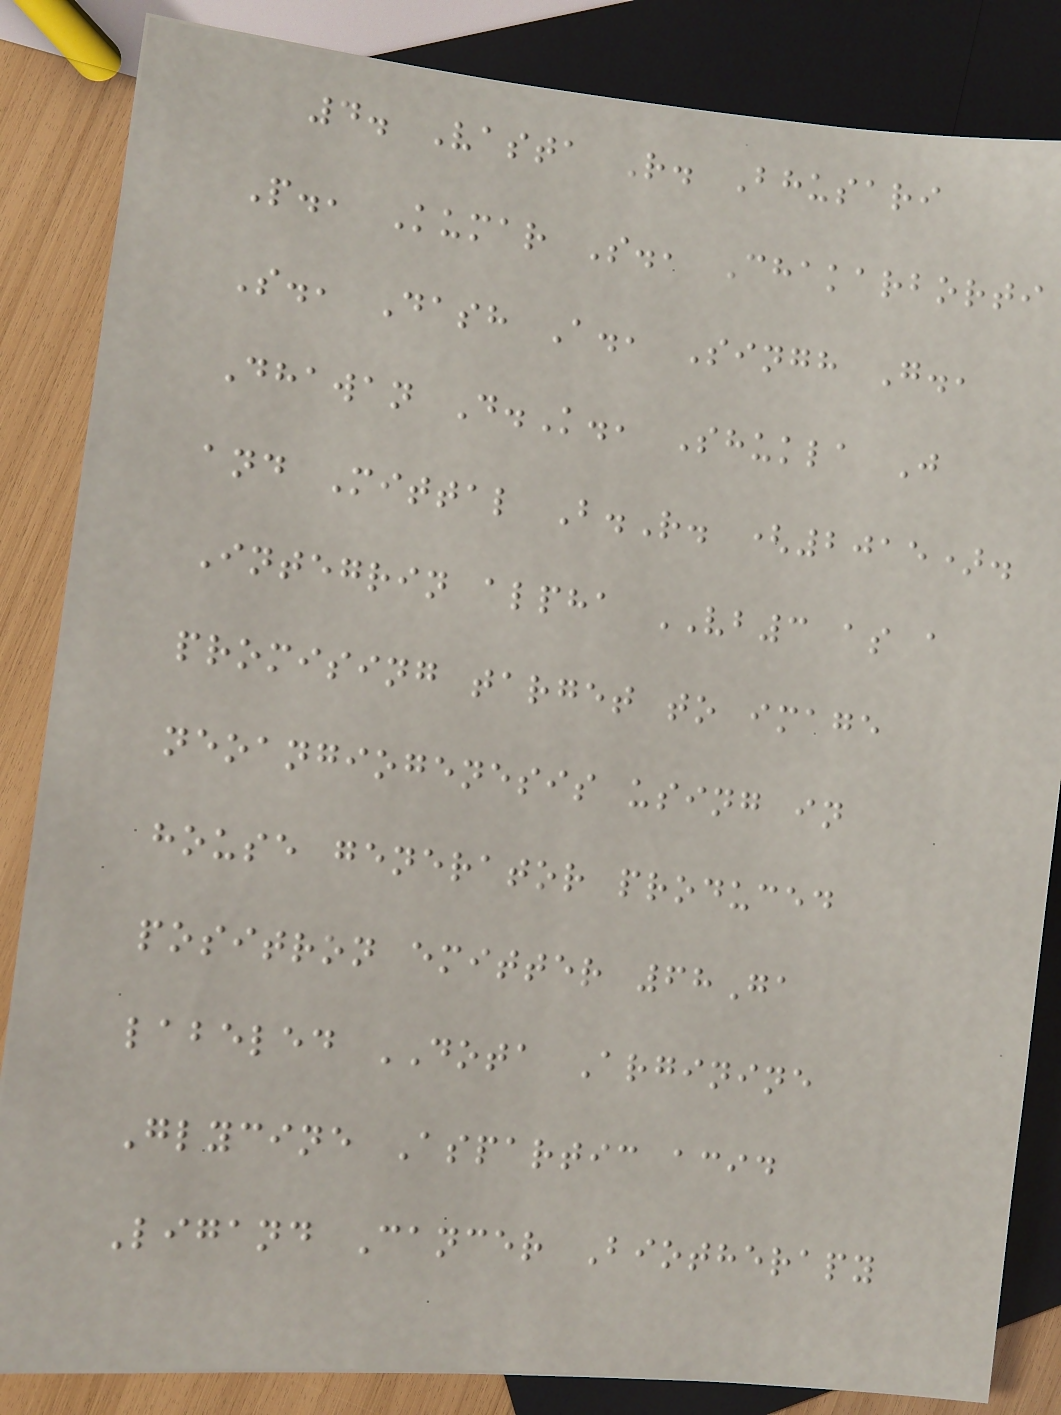4. Vasta R. Bhusari
P., Kumar S., Chakarborti
S., Dash A., Singh G.,
Dhawan D.K., Shukla J
and Mittal B.R. (2015).
Integrin alpha VB3 as a
promising target to image
neoangiogenesis using in
house generator produced
positron emitter 68Ga
labeled DOTA Arginine
Glycine Aspartic acid
Ligand Cancer Biotherapy
